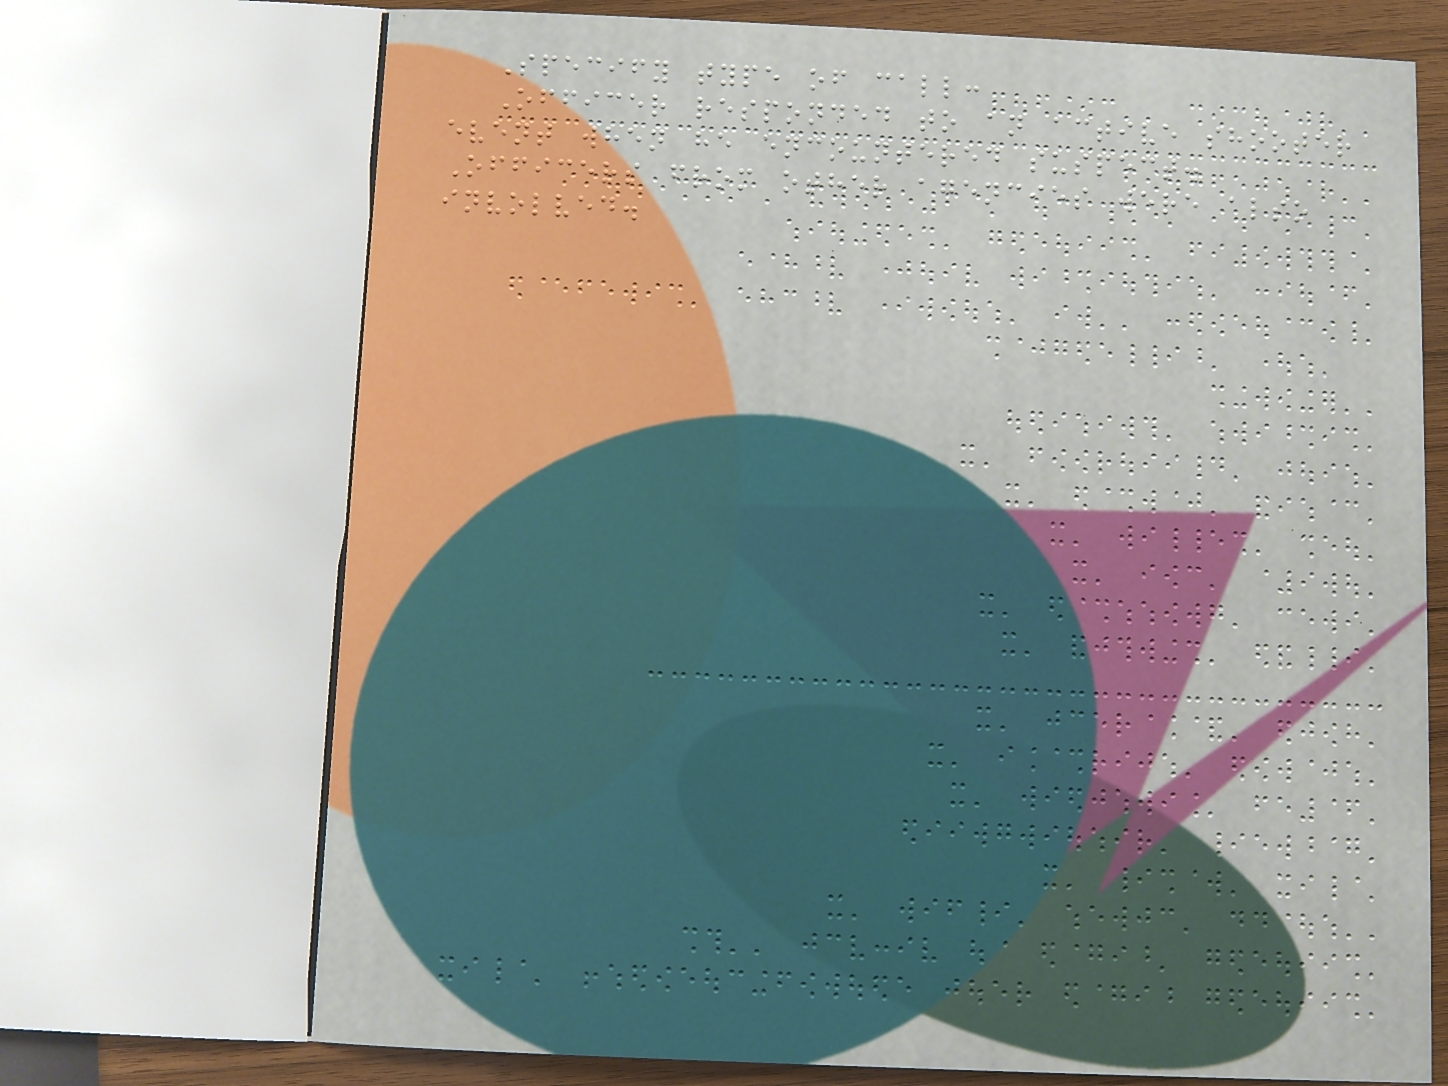Specify type of call:
Officer responded to an active shooter
event when he encountered suspect.
Officers from other agencies were also
involved.
